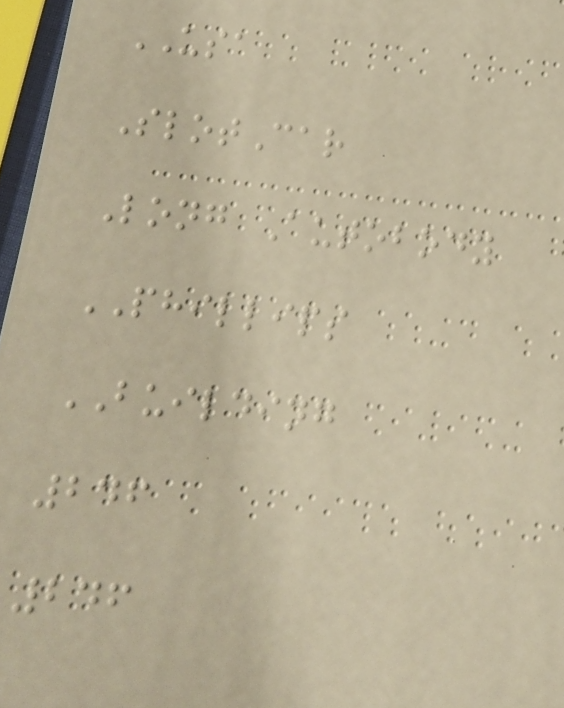USA
SlotCar
Long Autobody
PHILLIPS
BUILDING
246
246
